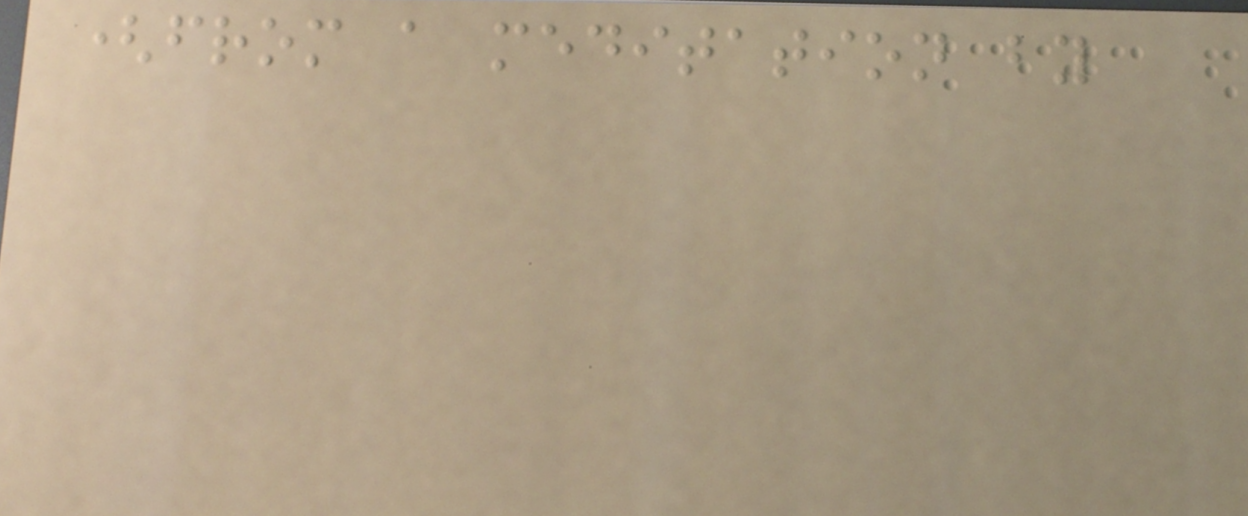(from a meditation by
